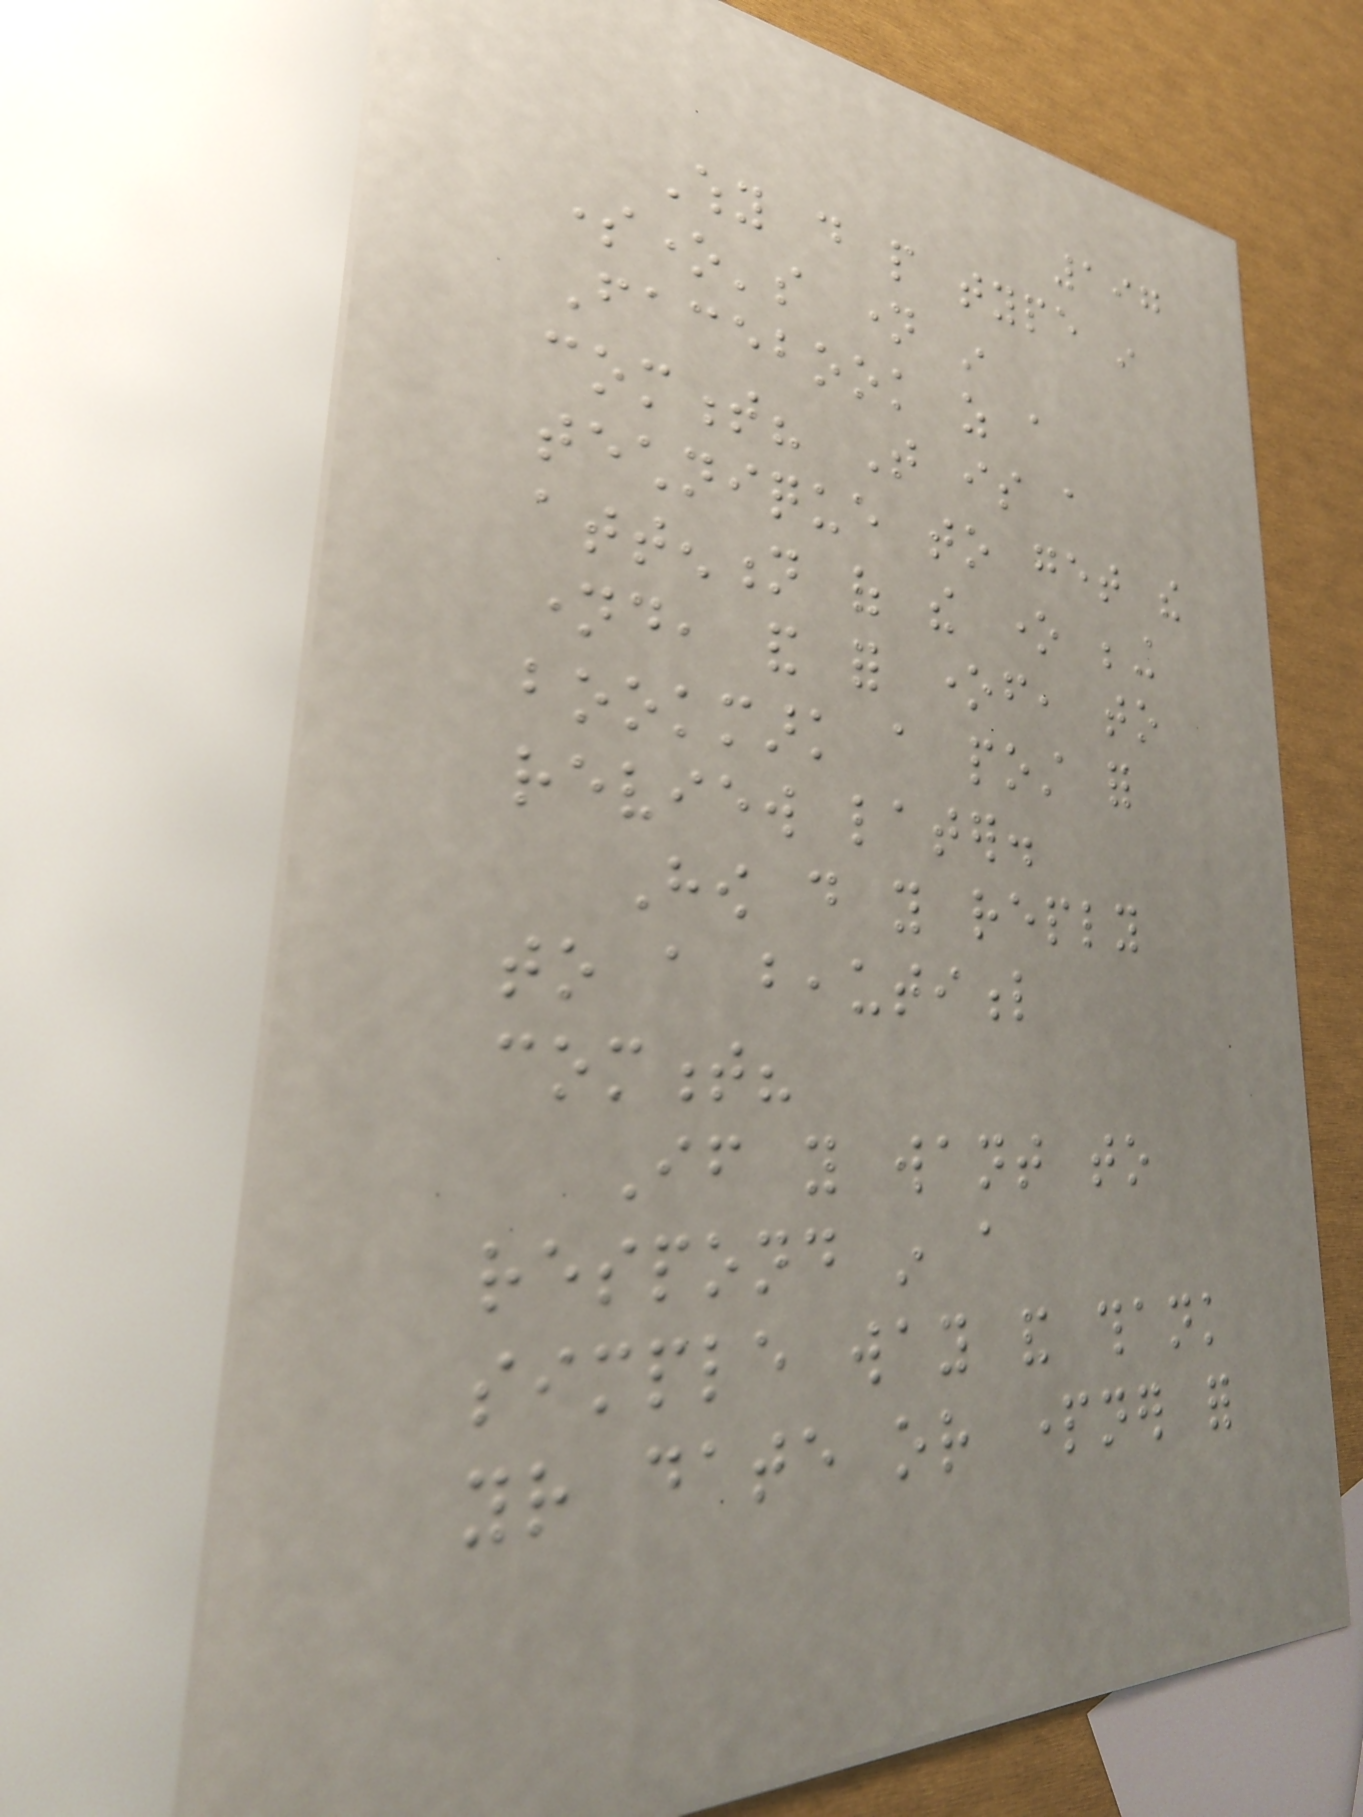197
Why do people type in
someone's name in
Facebook as a
comment? That is a
technique to get the
attention of the one being
named, and for oneself, to
bookmark a post for
review later.
How do you reply
to a beautiful
comment?
If you want to
respond in a
simple way and thank
your date or partner for
